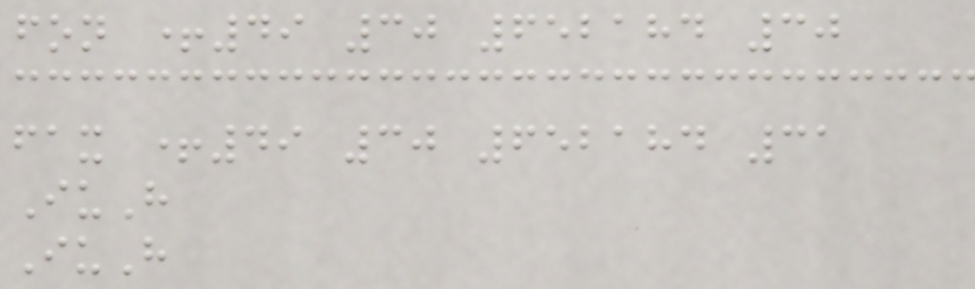fon +49 30 652184 30
fax +49 30 652184 31
IuH
IuH
